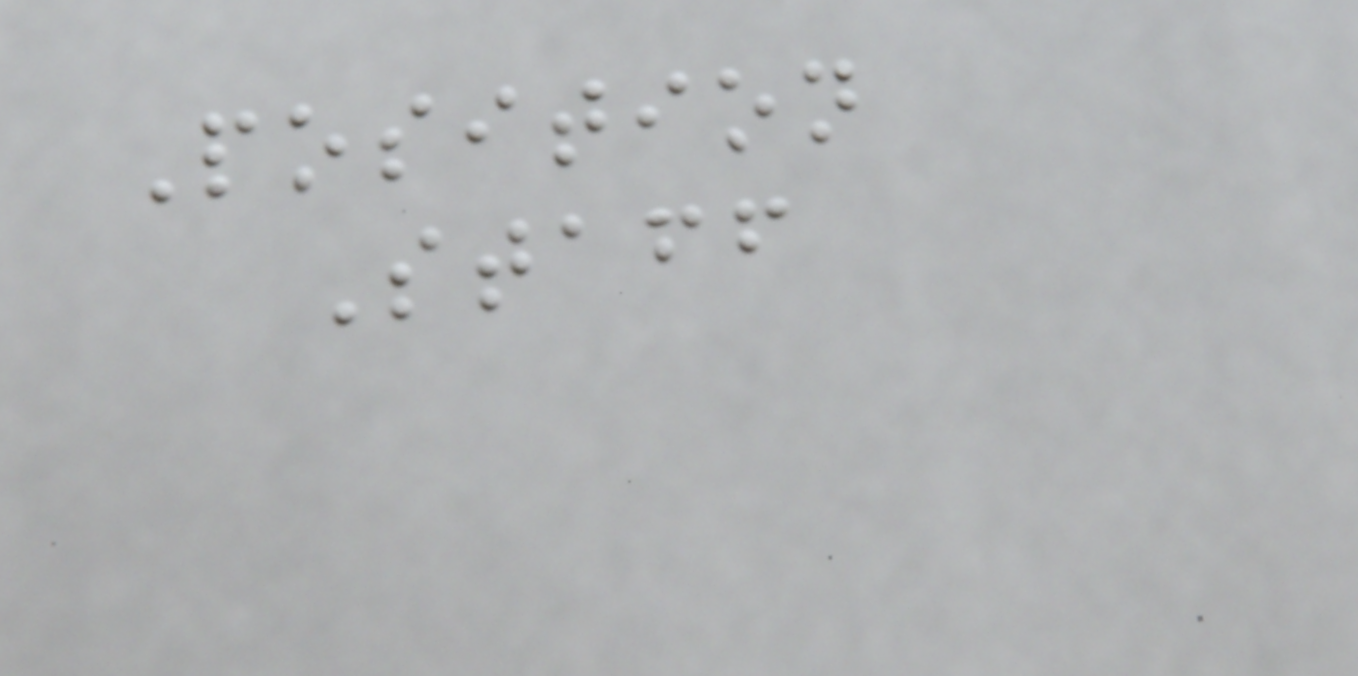Position
Staff
